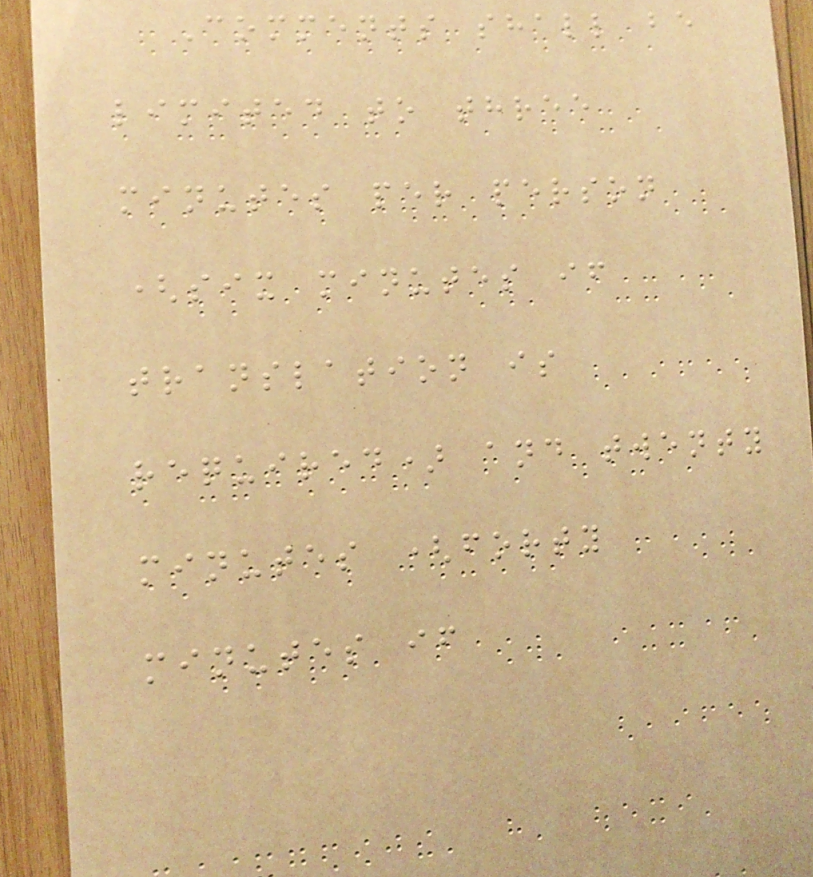Comments shall be
limited to three
minutes per person
(six minutes if
translation is
required) and twenty
minutes (forty
minutes if
